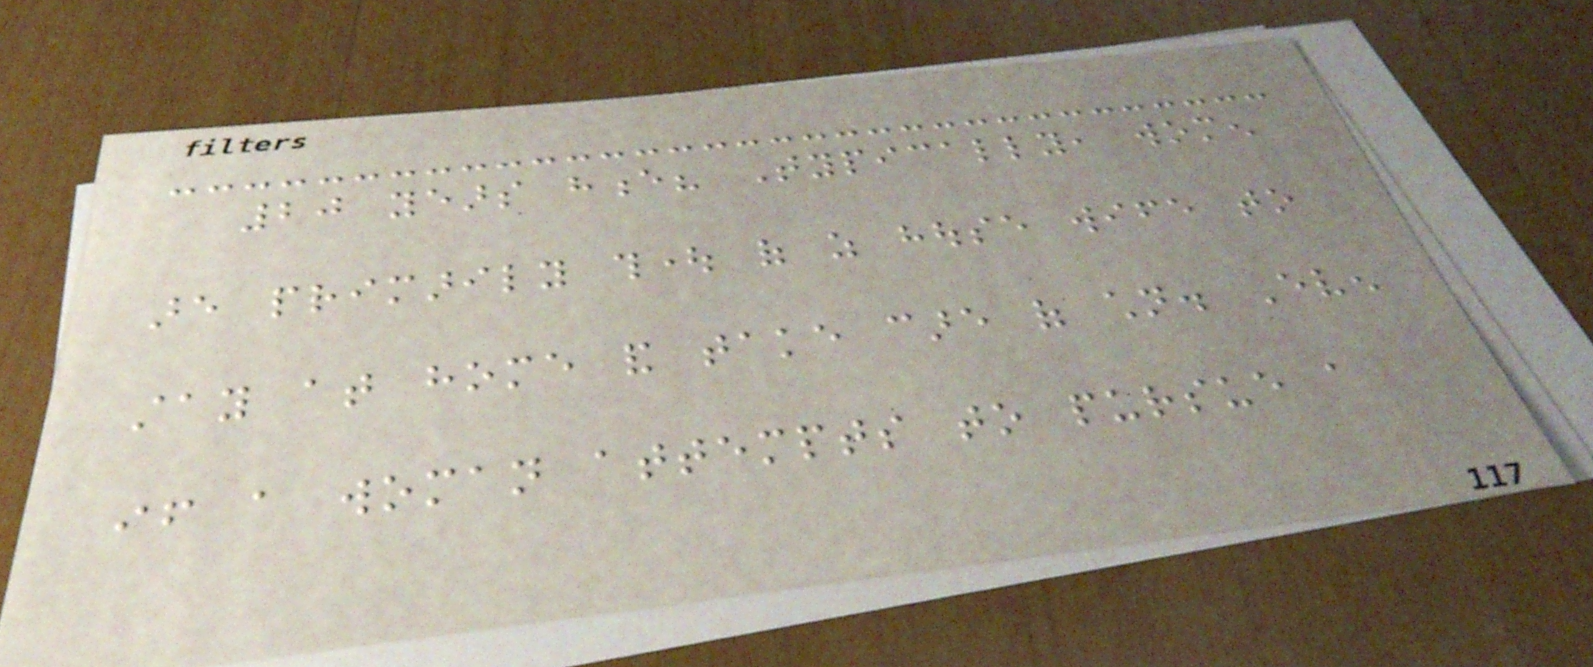20 years hence? Typically, women
are primarily thought of as house wife to
stay at home and take care of children. Even
if a woman attempts to pursue a
